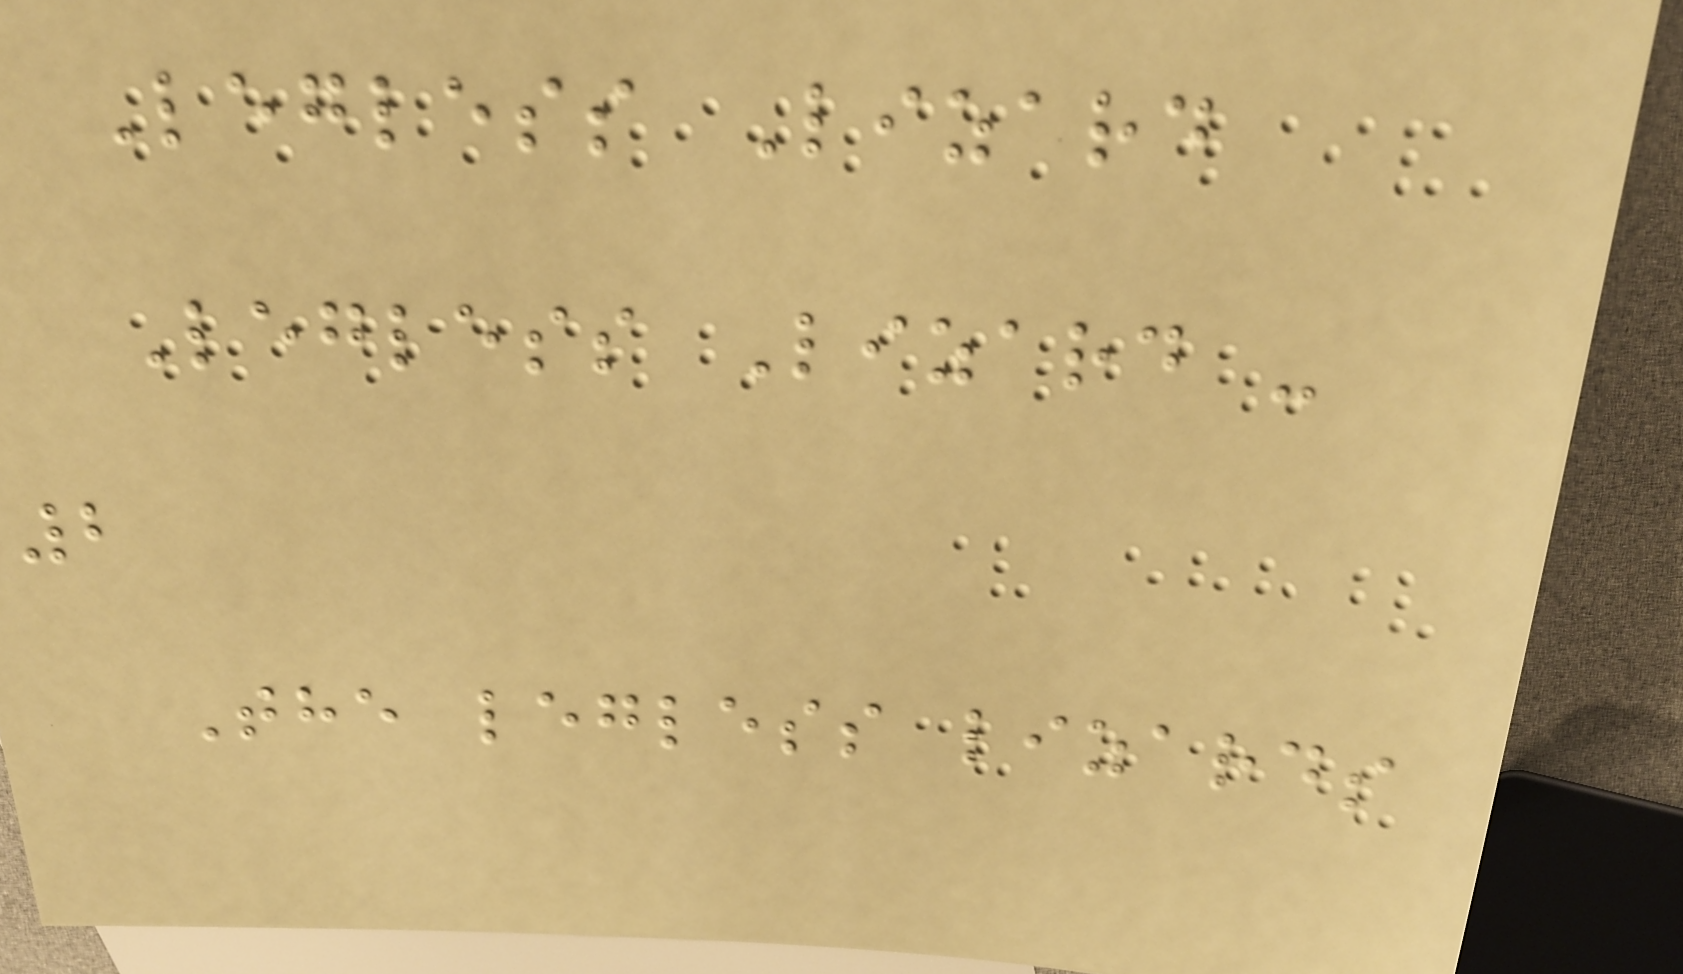Legless Lizard
Legless Lizard -
2
The legless lizards
